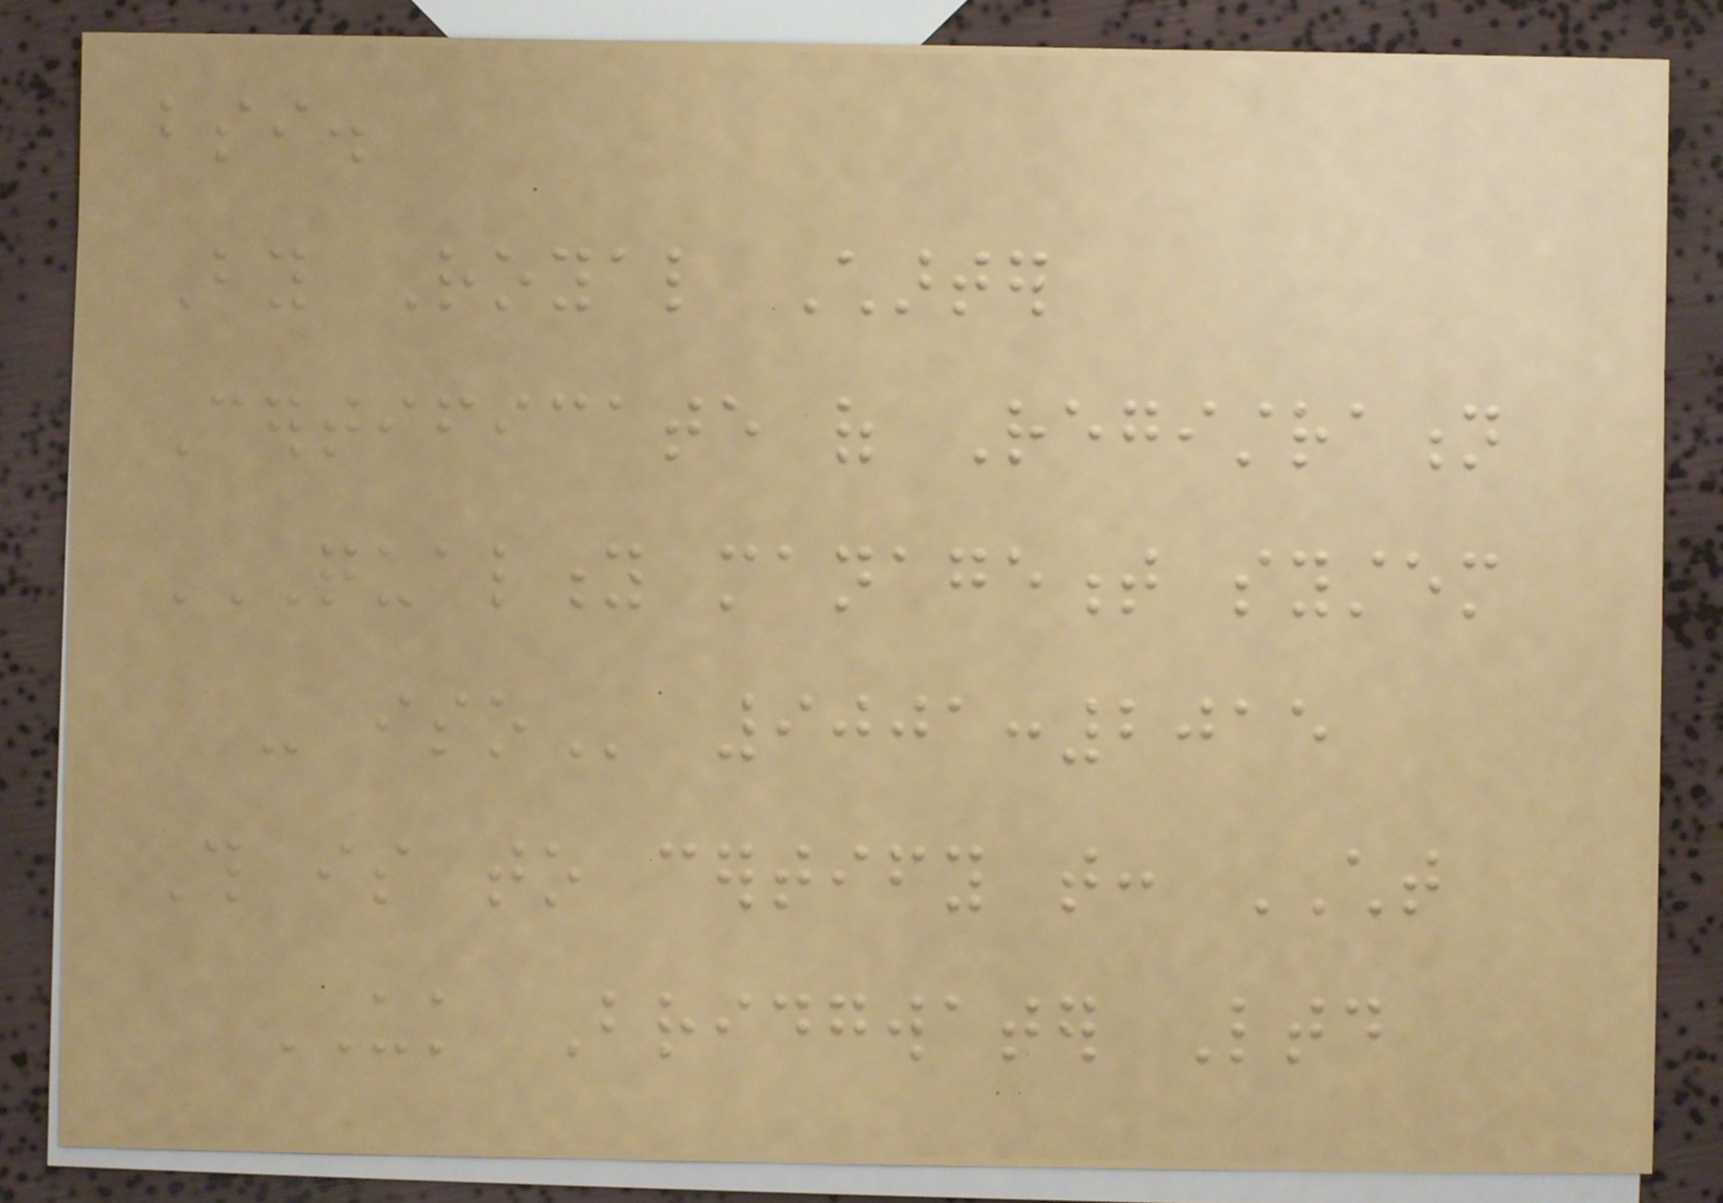bsi.
By Royal Charter
Certificate of Registration
QUALITY MANAGEMENT SYSTEM
- ISO 9001:2015
This is to certify that: CHT
UK Bridgwater Ltd
